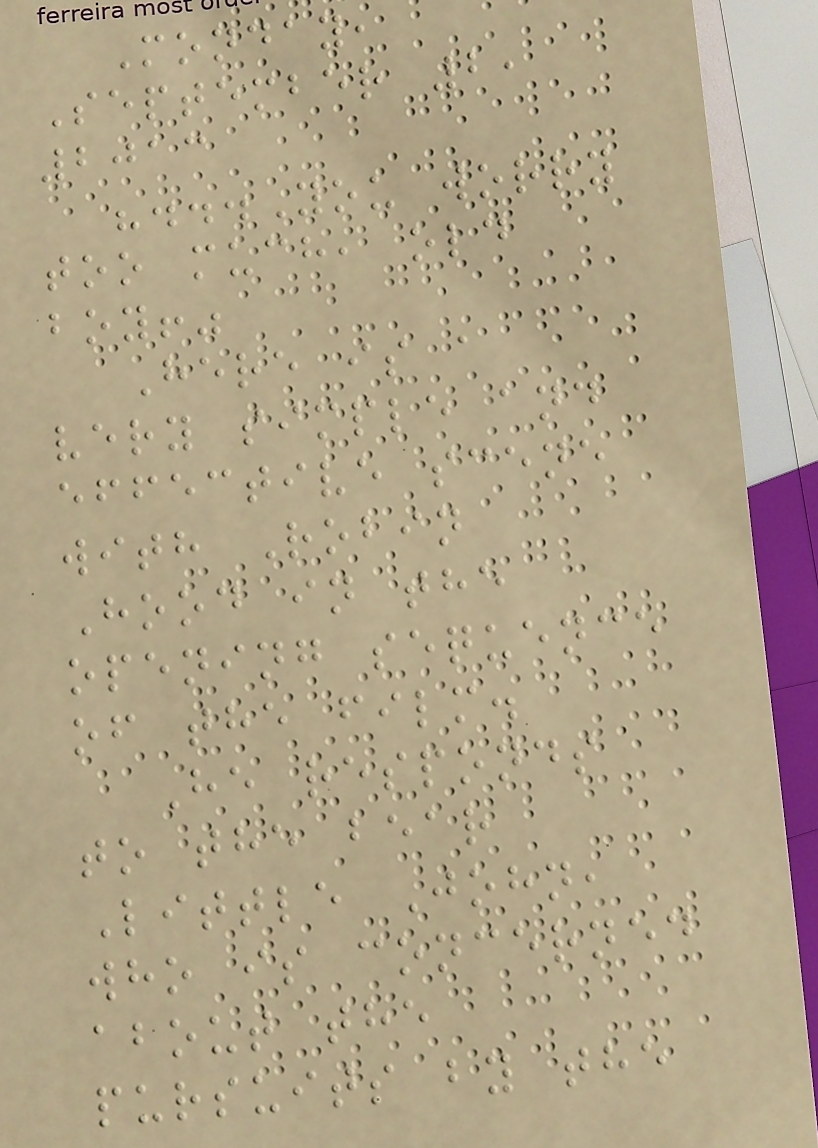Monday,
September 2,
2013
"...You worry
too much, old
boy!"
Here is a
very simple and
effective scene
with Robin
Hood in the
opening sequence
of the film.
He responds
to the bear
Little John,
who is concerned
about the
pursuits by the
